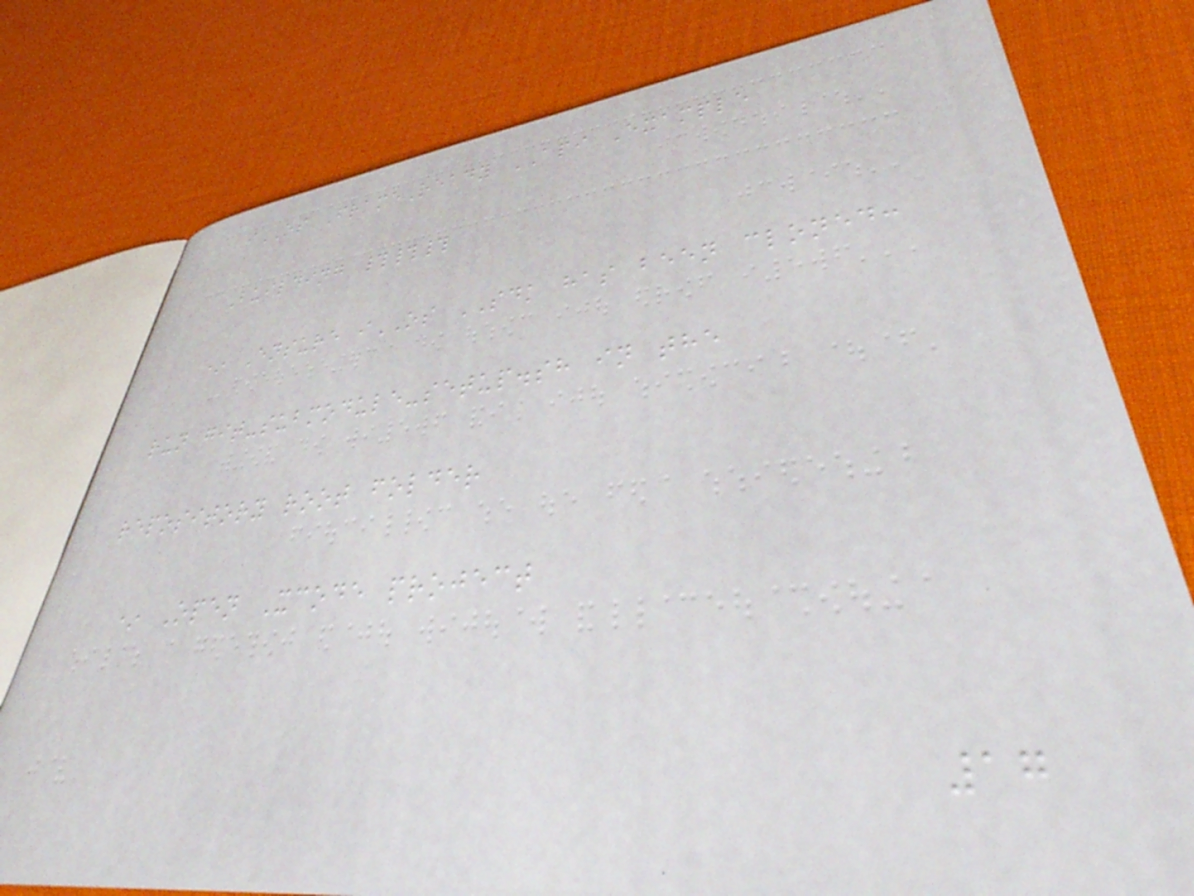iOS FrameReady API Example
Building ###
* Ensure iOS SDK has been cloned:
run git-submodule-setup.sh in the
repository root folder
* Open Xcode project
17
